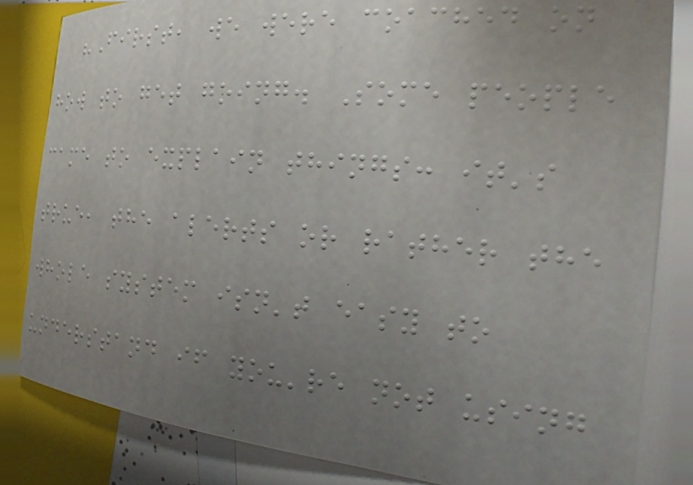"First, we were coached on
how to get going. Some people
came to explain things: it's
true, the alerts or rather the
whole system isn't easy to
understand if you're not using
